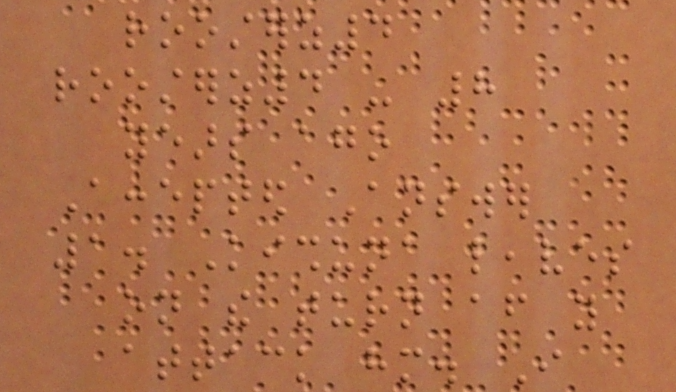roosterz4
roosterz4 - 8
years ago
Accepted Answer
1. Kishuna leaves
on the turn after you
attack him. I
